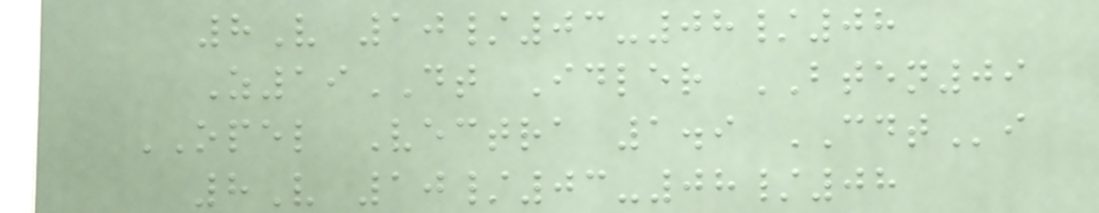8V 10/03-08/08
Z19DT Idler BTEN09
OPEL Vectra 1.9 CDTi
8V 10/03-08/08
